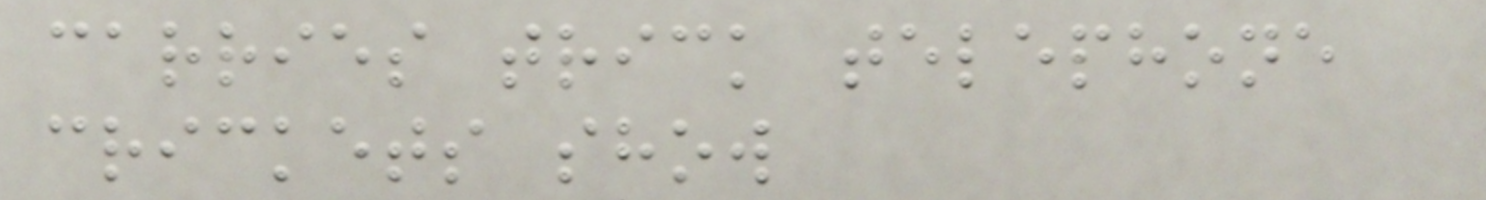carries trick telephone
crickets show
